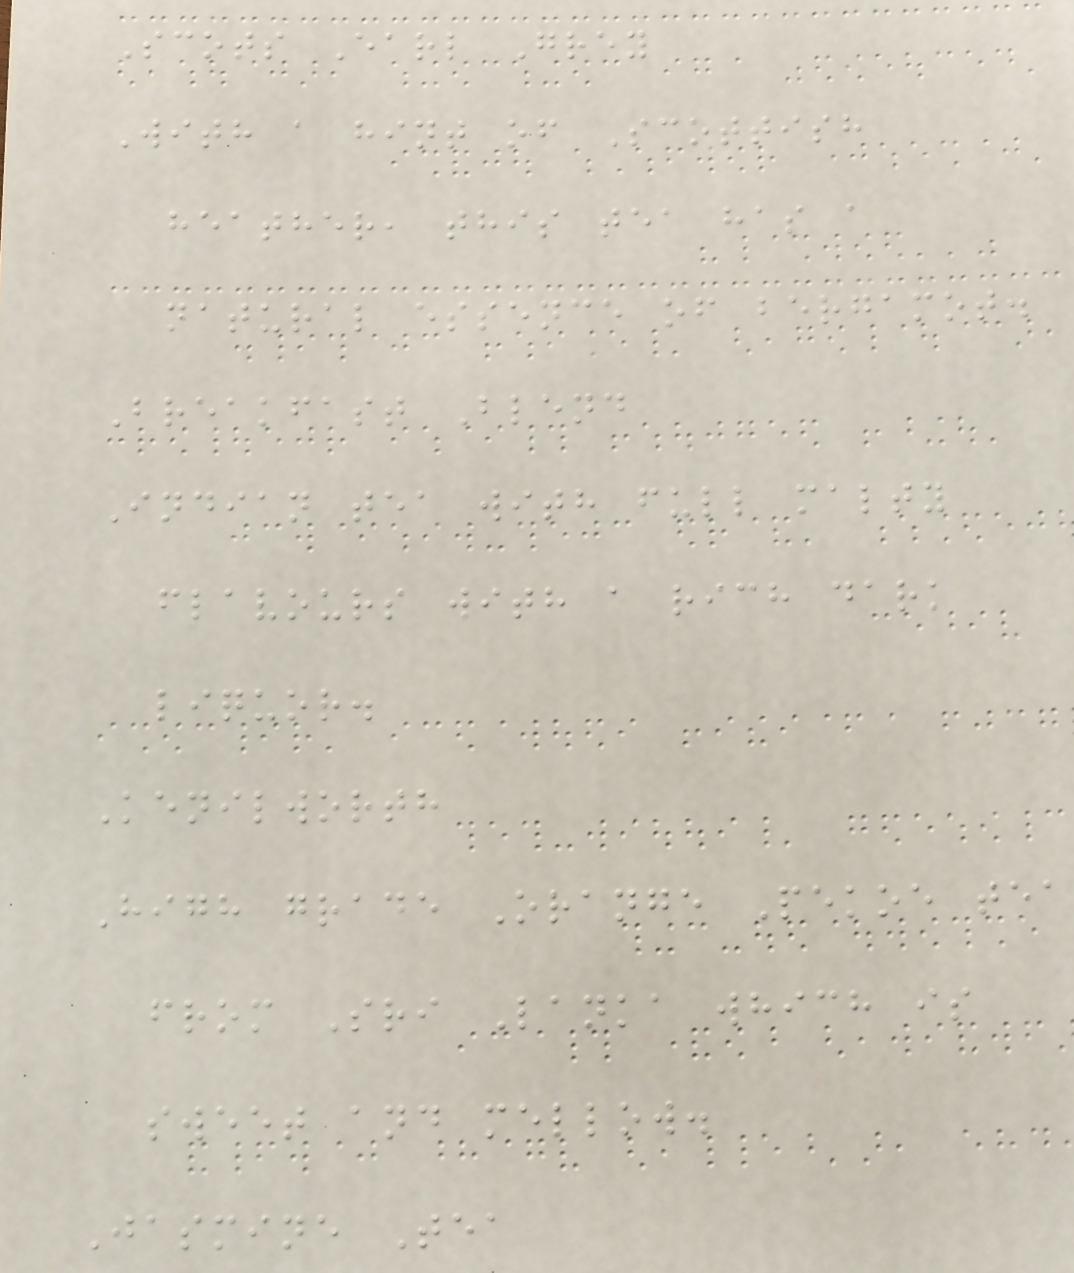Scots Earl Grey
With a hint of Scottish
heather, this tea has a
natural essence of bergamot.
Breakfast Blend
Indian tea with full malty
flavours with a rich dark
liquor.
Kenilworth
High grade Orange Pekoe tea
from Sri Lanka which is
sweet and mellow.
Jasmine Tea
